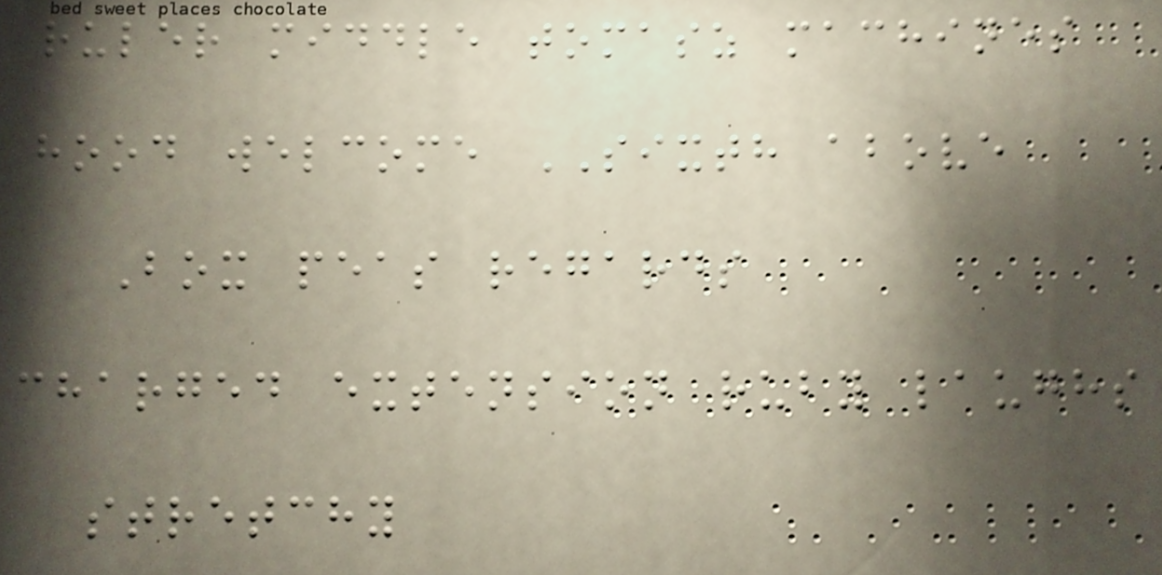ruler middle tomasz machines
hood welcome SIXTH above
Box peas regards
charged extension ruby laughs
stretchy
